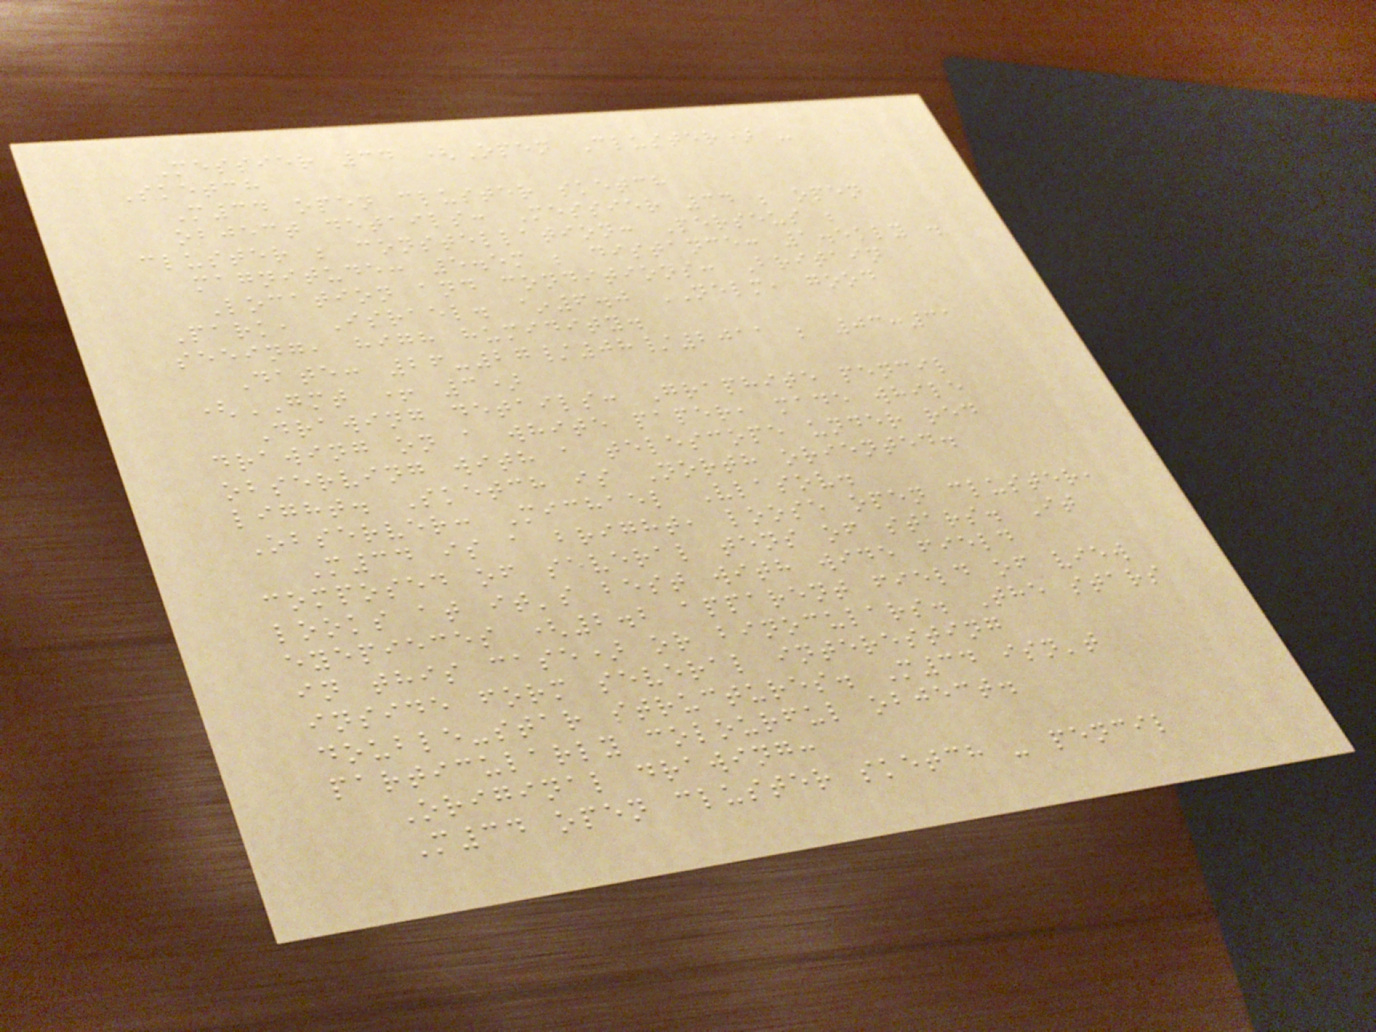Messier 34 (Open Cluster) -
Sketch
M34 open cluster sketch
object details: Messier 34 ; open
cluster ; constellation: Perseus ;
magnitude: 5.5m ; distance: 1.5kly .
Location and conditions: Britain
Park, Israel. ~6.0 NELM, good
seeing, high humidity.
Date: 26-27/08/2011 ; 03:31
(GMT + 3)
Drawing details: Graphite pencil
drawing on a white paper, made while
observing with a telescope under red
light. Sketch is North oriented.
Observer: Michael Vlasov.
M34 is a bright, loose open cluster,
composed of several tens of stars. It
looks at it's best with wide field
eyepieces (2.2 apparent field of view
in this case) or binoculars. The stars
inside form several interesting
double-star structures. M34 isn't
particularly colourful object.
Original drawing:
M34 open cluster sketch - pencil
